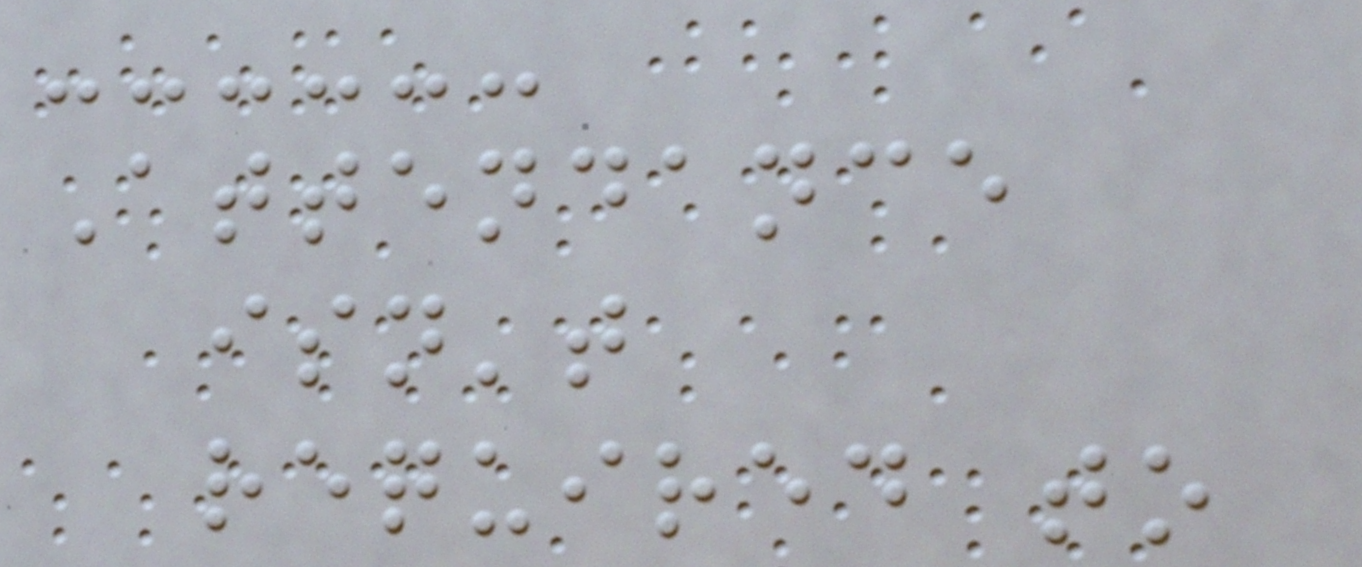Attendance
isn't
required to
